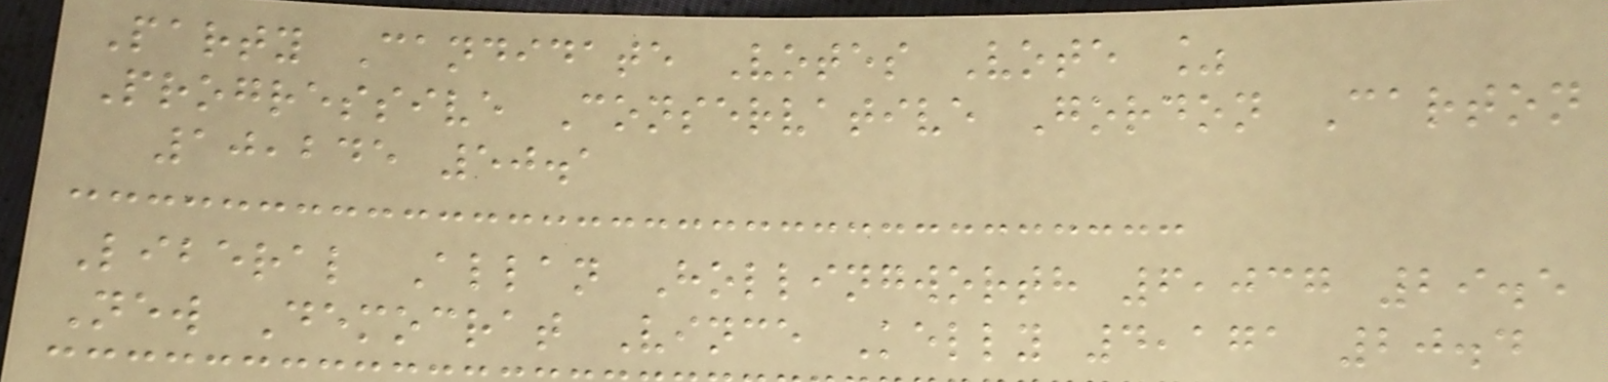Party Candidate Votes Vote %
Progressive Conservative Gordon Carton
10,245 50.1
Liberal Allan Hollingworth 6,037 29.5
New Democrat Vince Kelly 4,171 20.4
